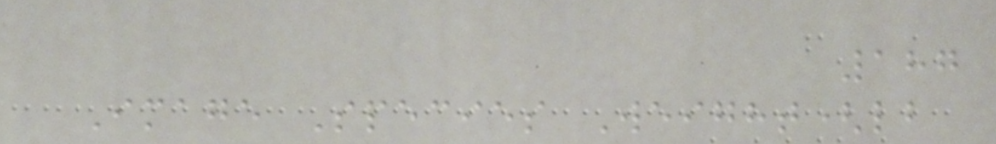187
Image Species Weight(lb
